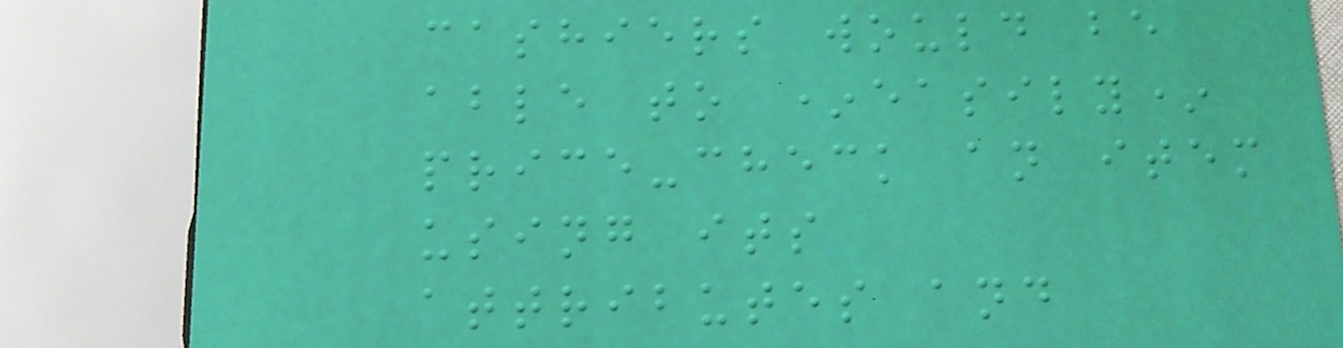cashiers would be
able to *easily*
price-check an item
using its
attributes and
